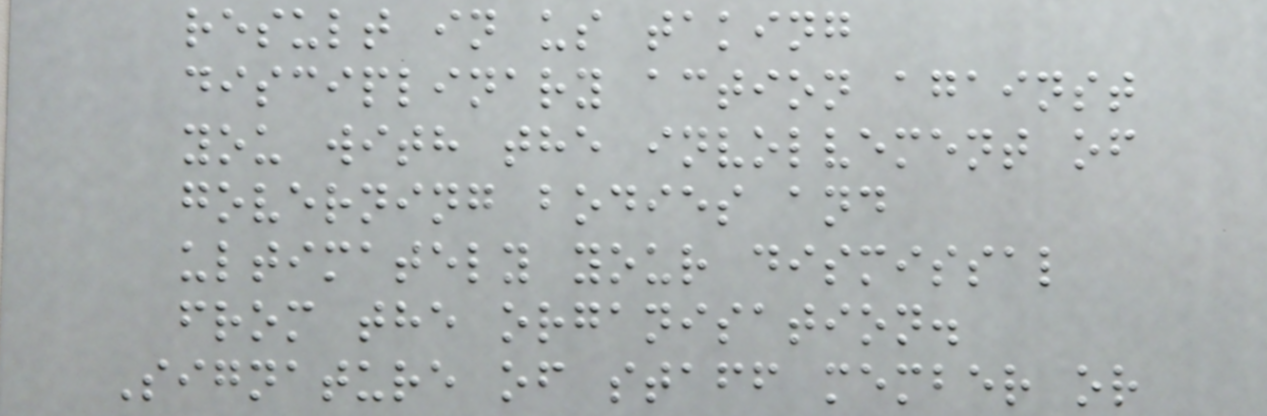result in us taking
disciplinary action against
you with the involvement of
governing bodies and
ultimately your dismissal
from the organisation.
Signature of staff member or
